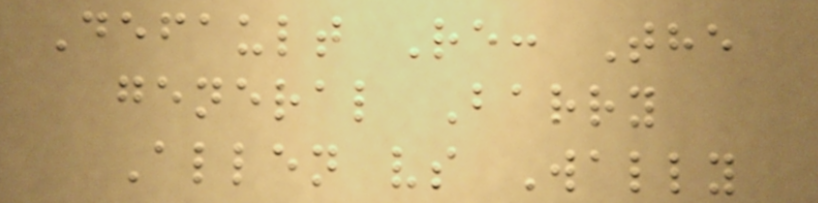Default Re: The
general Barry
Allen vs Wally
